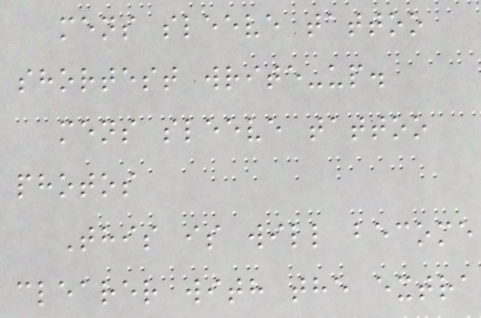mens sleeve tattoo
shortest write-up.
mens sleeve tattoo
photos
This is will become
clearer with the extra
